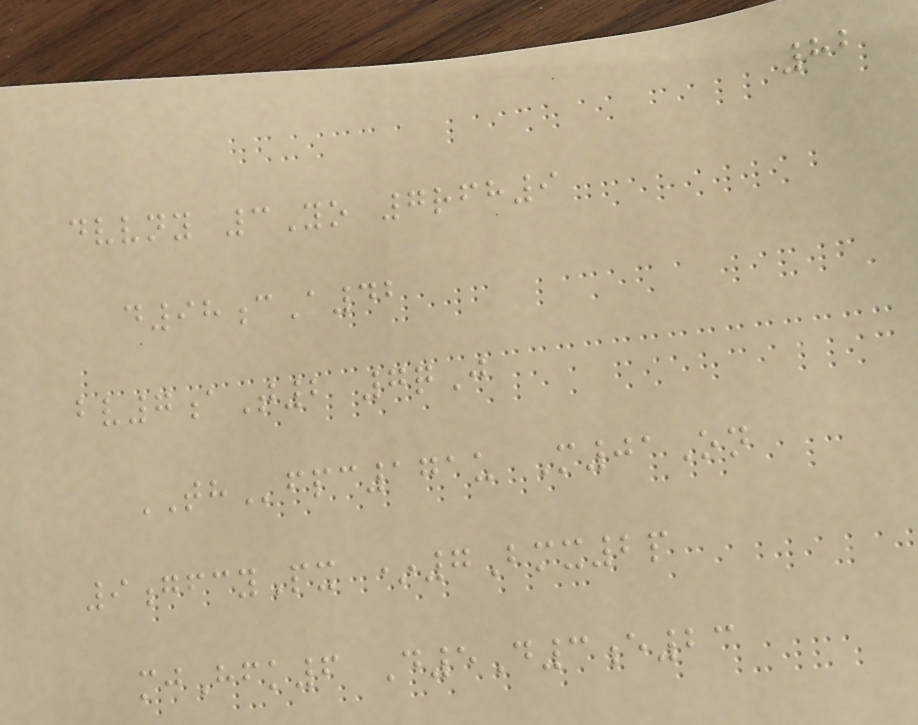82
dvvny 3Yo 7rfh9
d98cA42
bv7aT2 7qJ
THfpc171u M01On
9gfcyPx *7Bmx2p
mjHfk6 D5D3e23
